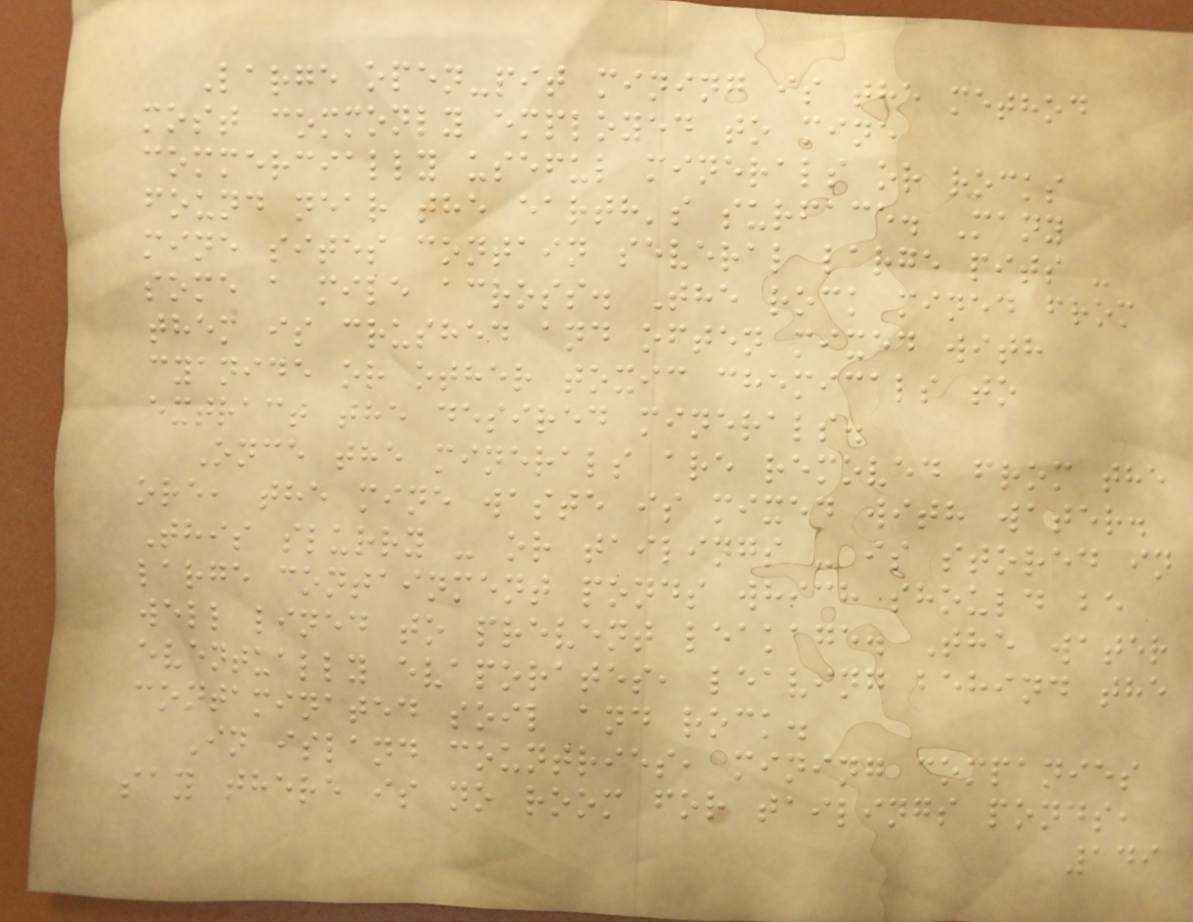Large open-pit mining is the method
most commonly employed to mine
commercially useful minerals or rocks
found near the earth's surface. Many
mine sites contain several large pits -
some a mile across. The rock mined from
them is crushed and often mixed with
cyanide or other toxic chemicals to
extract the desired minerals.
Once the minerals are removed from the
ore, the mine waste is mixed with water.
This slurry - or tailings - is stored in
large containment ponds which should be
well lined to prevent leakage. The water
eventually evaporates, leaving behind the
contaminated soil and rock.
In island countries, mining companies
say there is no room for tailings ponds,
149
